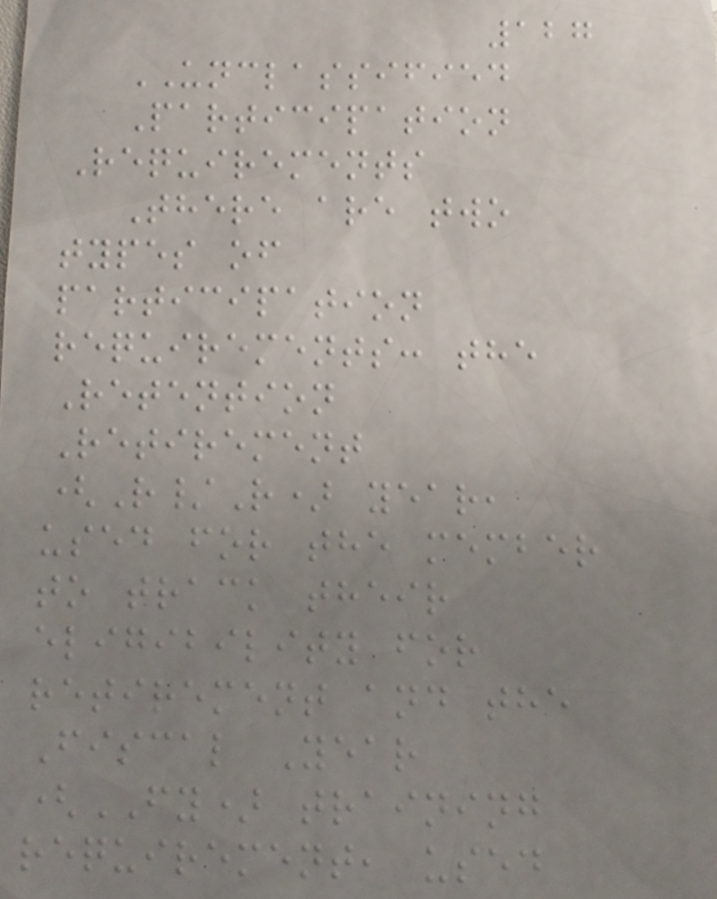127
UNCLASSIFIED
Participation
Requirements
There are two
types of
participation
requirements: the
Retention
Retirement
(R/R) year,
used for the member
to track their
eligibility for
retirement and the
Fiscal Year
(FY) training
requirement, used
